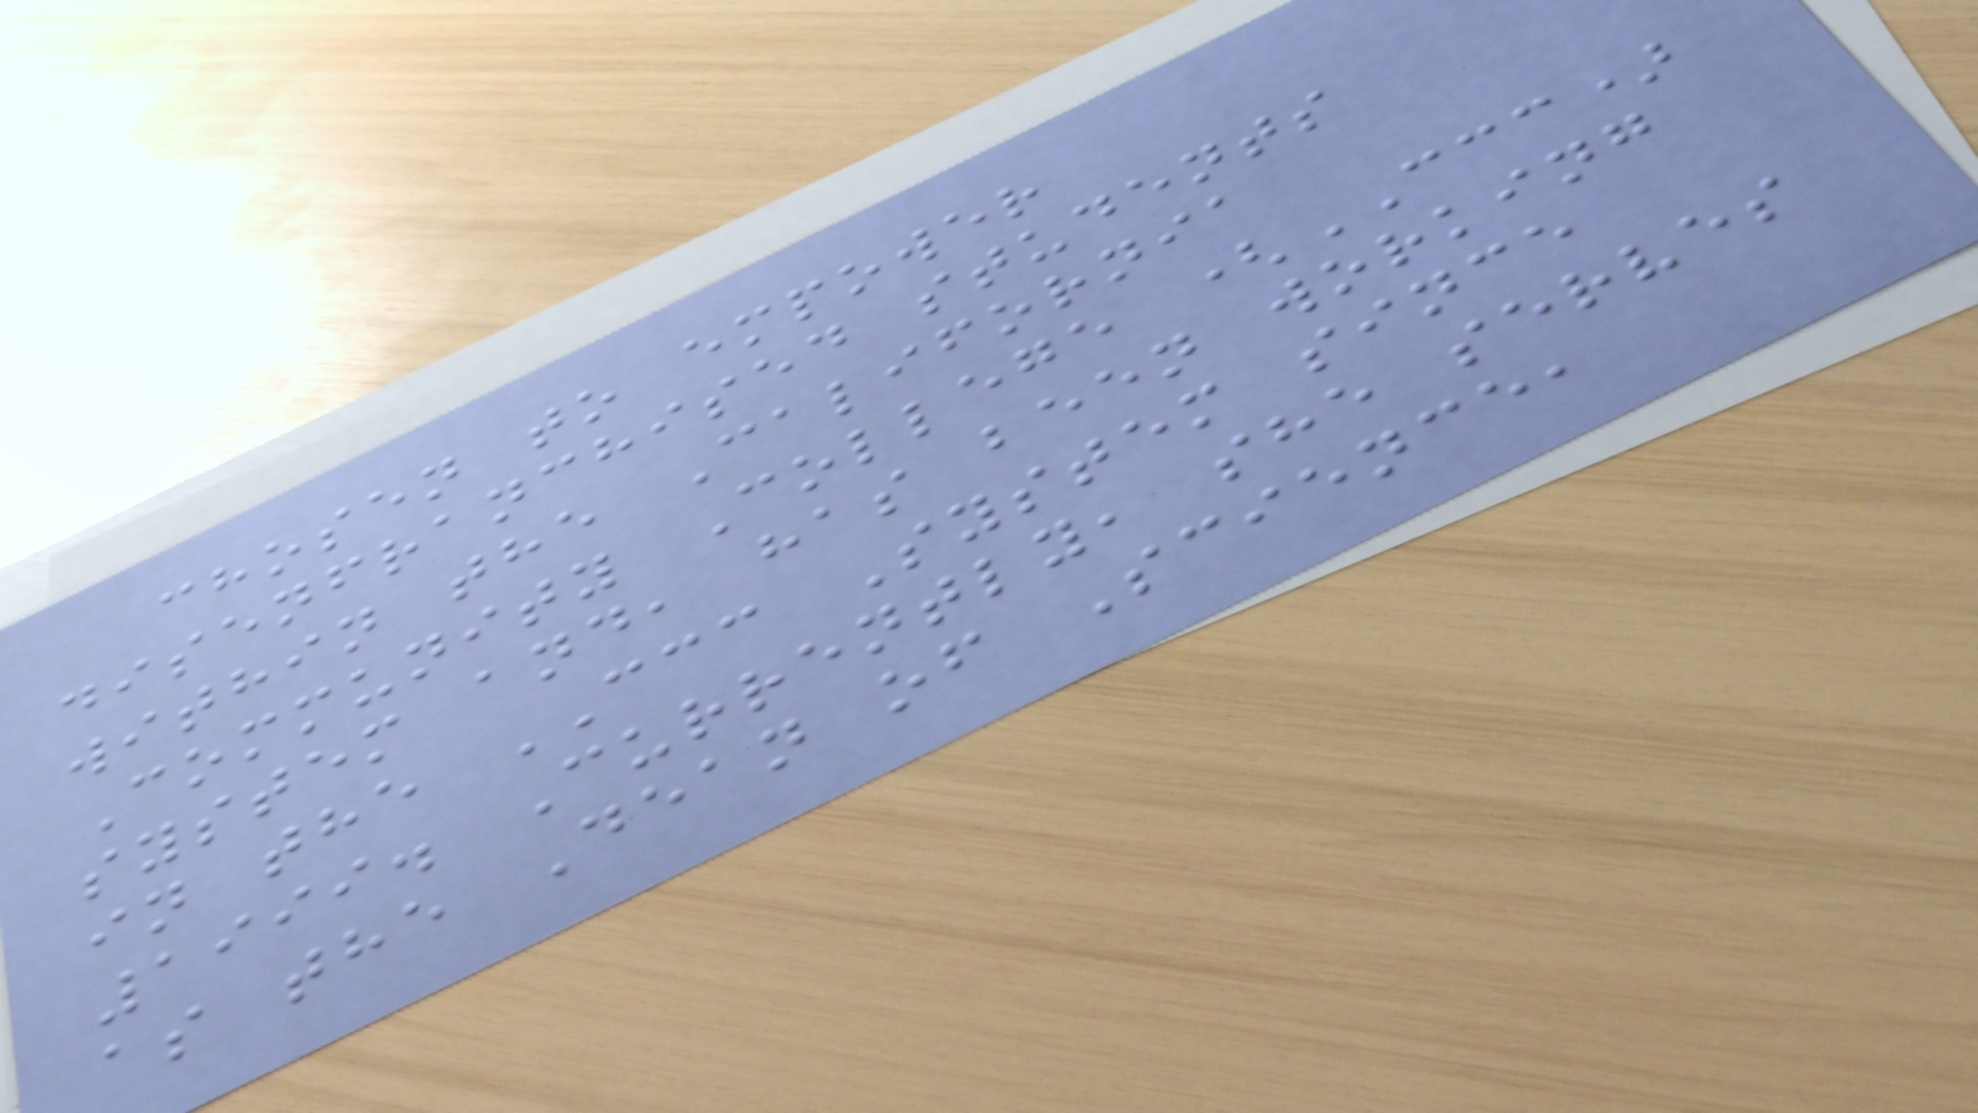chosen to empower
disenfranchised students
within the California
Community College (CCC)
system and, has been working
in the CCC System since
1999. Currently, she serves
as the Dean of Science,
